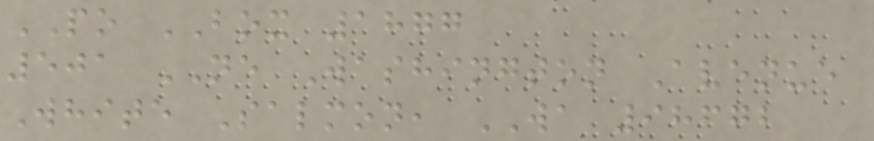PO BOX 1877
501 NE Washington Avenue
White Salmon, WA 98672
